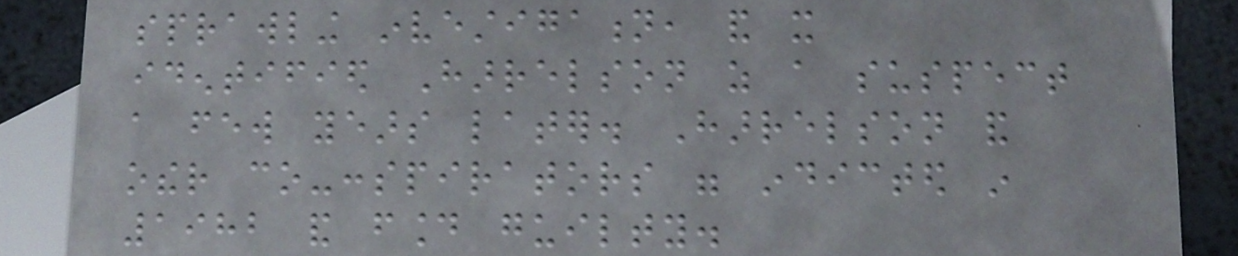sprawling investigation, and it
identified Harrelson as a suspect
a few years later. Harrelson and
other co-conspirators were indicted in
1982 and found guilty.
